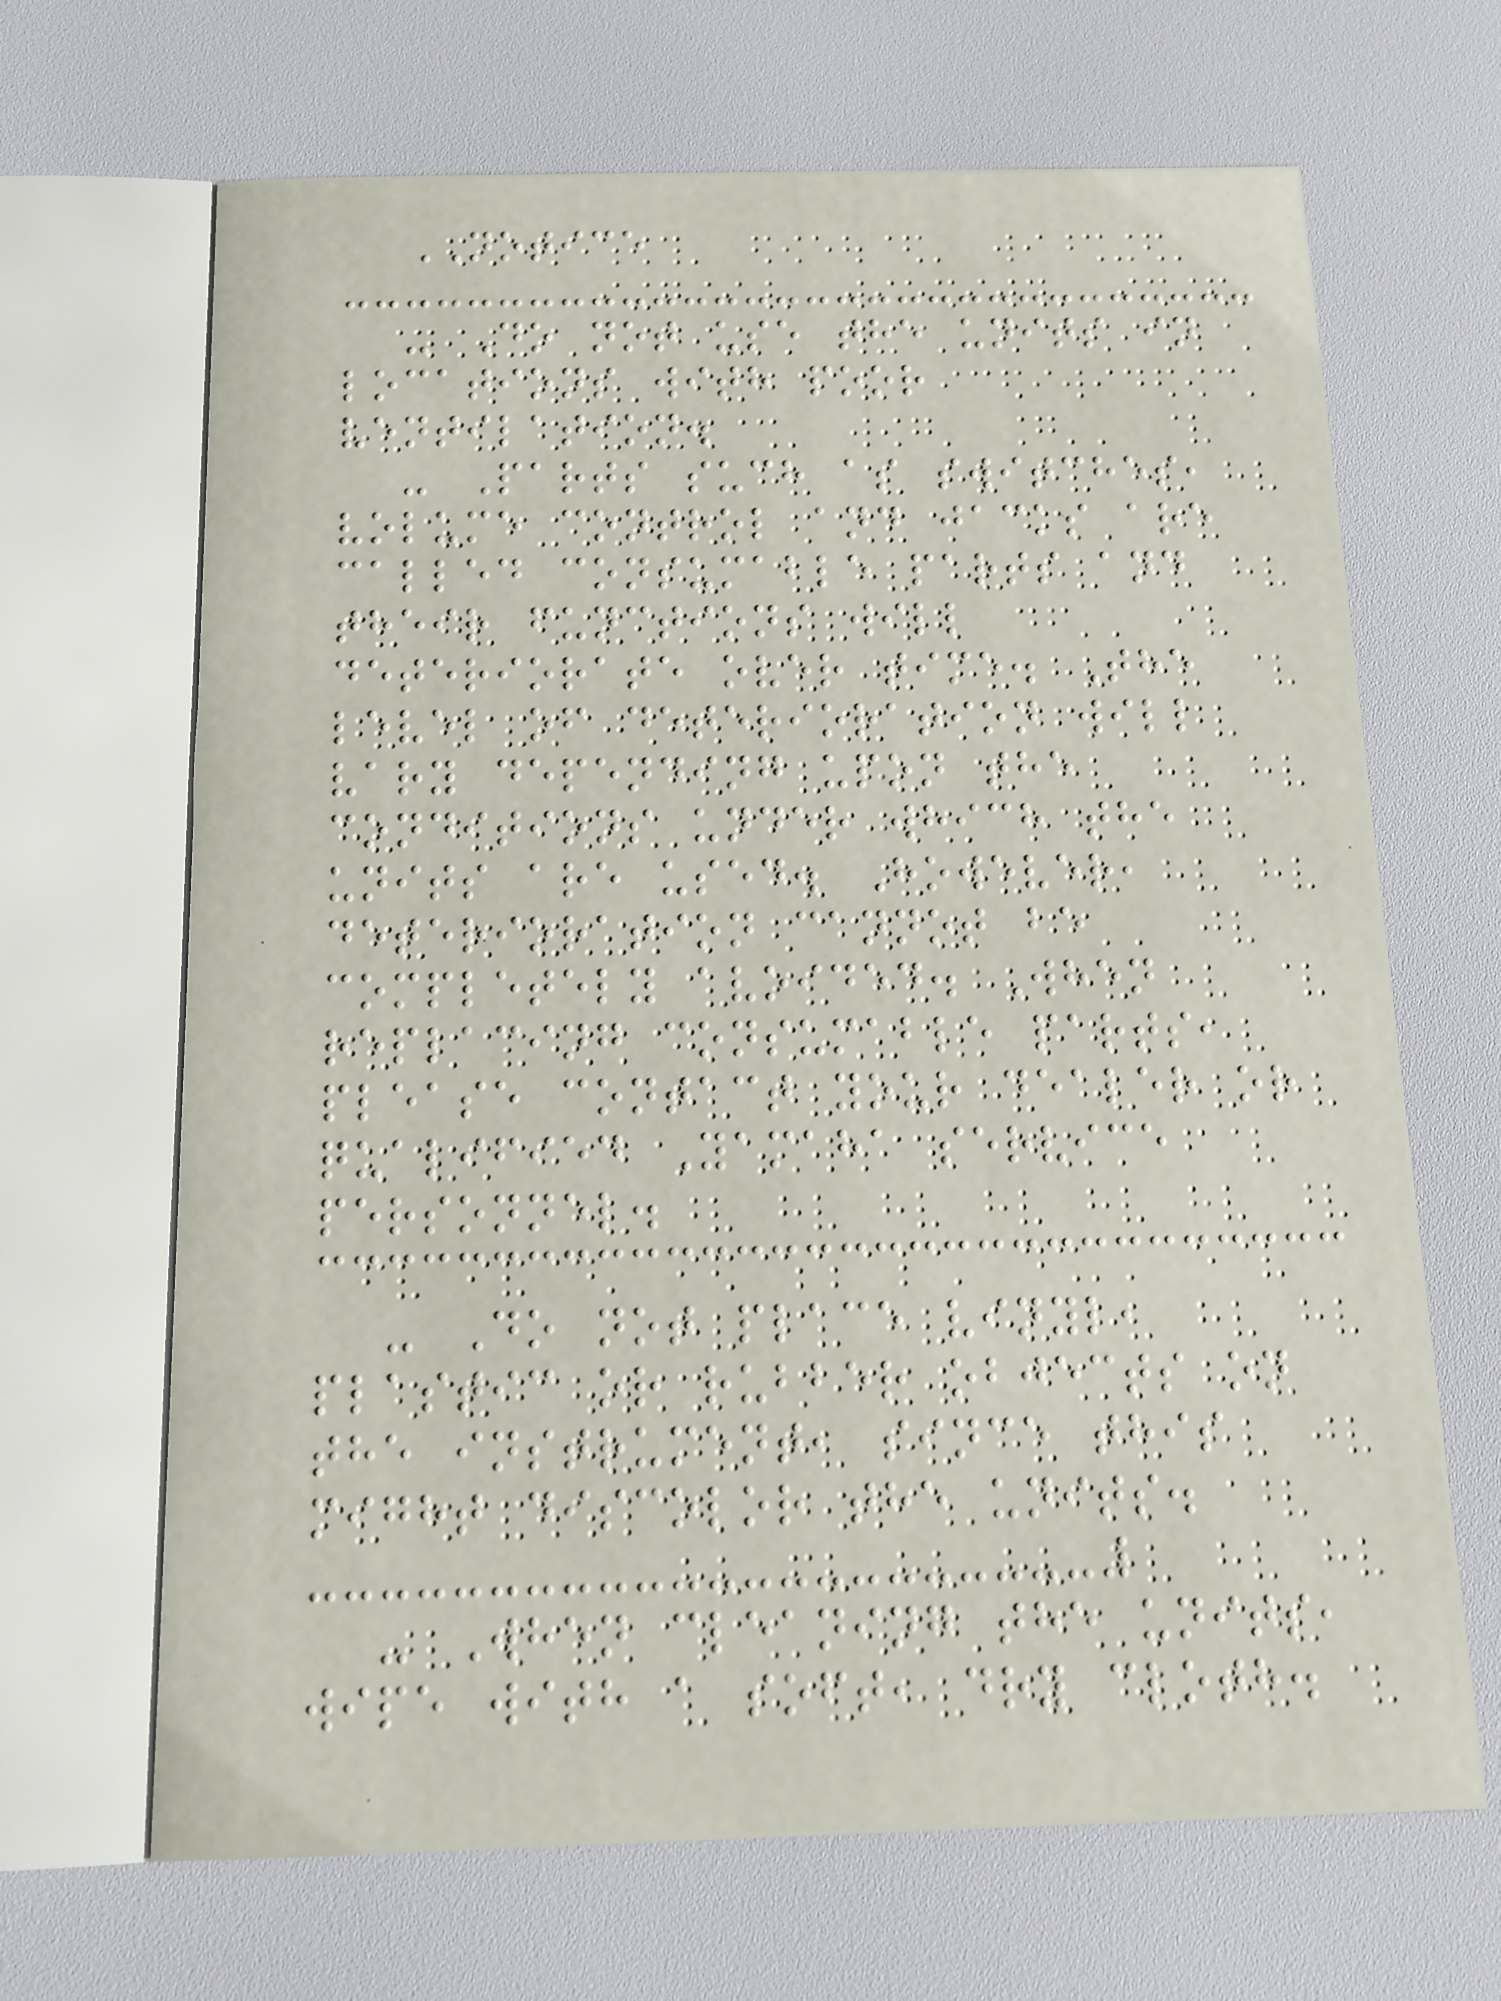NOTICE
- Do not use the units in
locations with poor
ventilation.
- Parts such as switches,
volume control and jacks are
called consumable parts and
their functions will
deteriorate over time. The
level of deterioration will
vary depending upon the
conditions under which the
units are used. However,
deterioration cannot be
completely avoided. When
replacing consumable parts,
please contact your dealer or
qualified Yamaha service
personnel.
- Do not place vinyl,
plastic or rubber objects on
the instrument, since this
might discolor the units.
- When cleaning the units,
wipe with a soft, dry cloth.
